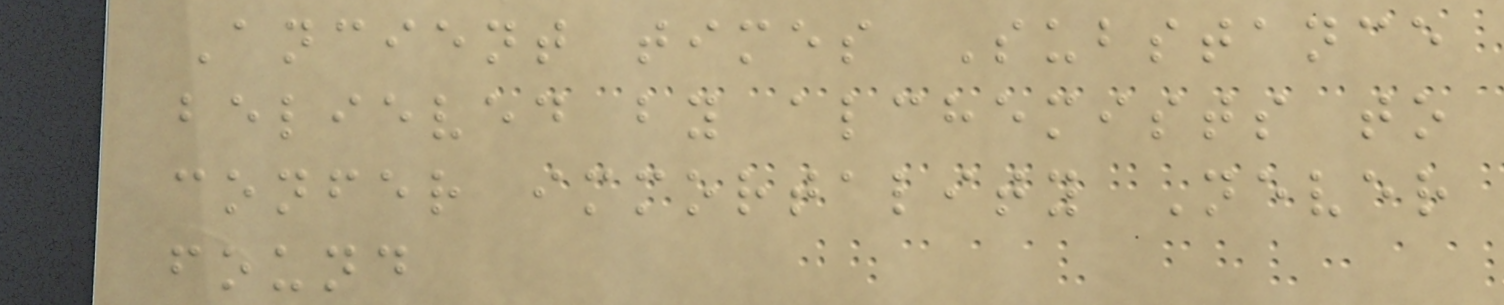Ancient times Substance
believed by alchemists to
confer immortality Never
found
